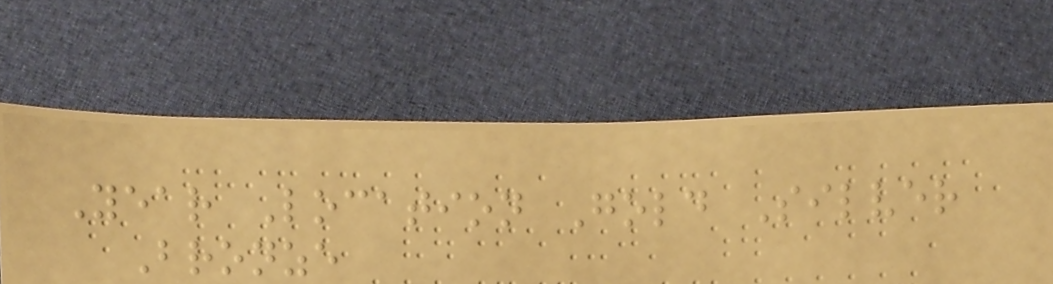Year Location Gold Silver
Bronze
